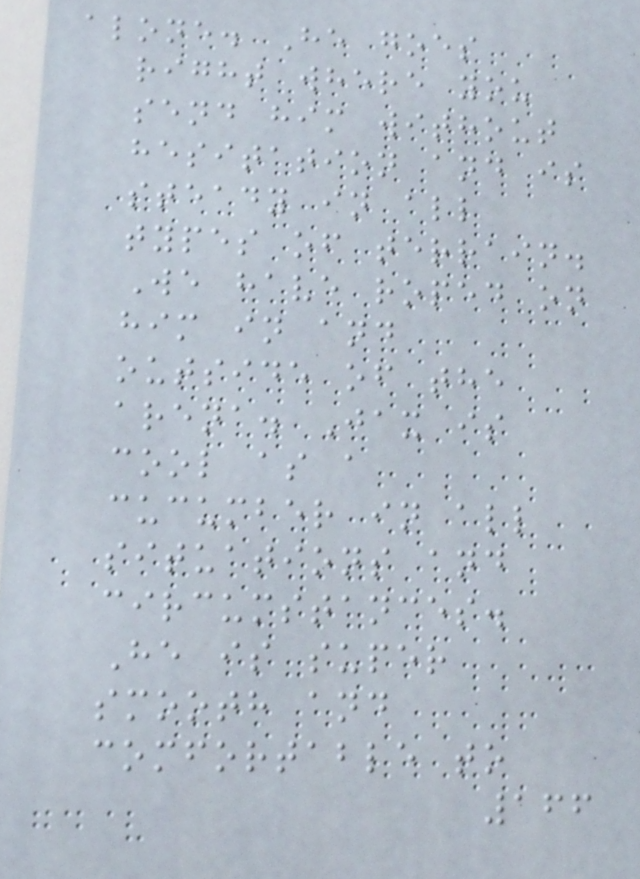alone. He goes
right where you
send him without
hesitation and is
steady in all
types of terrain.
We have roped on
him in and
outside of the
arena. Jax is
cool as a
cucumber in all
situations and
circumstances.
He is super
smooth and
comfortable to
166
